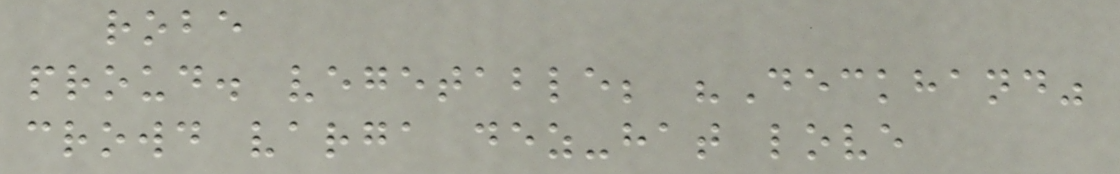robe
proud. vegetable; "Deckhand"
crowd varga dez-hat love
